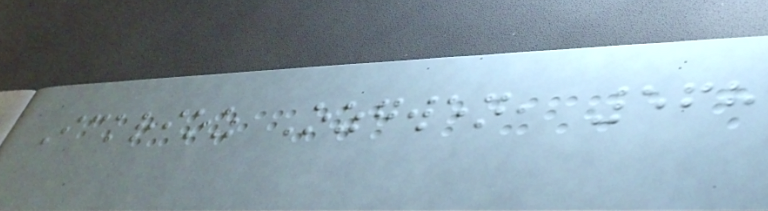Ickrioz Ozgwen, 568
